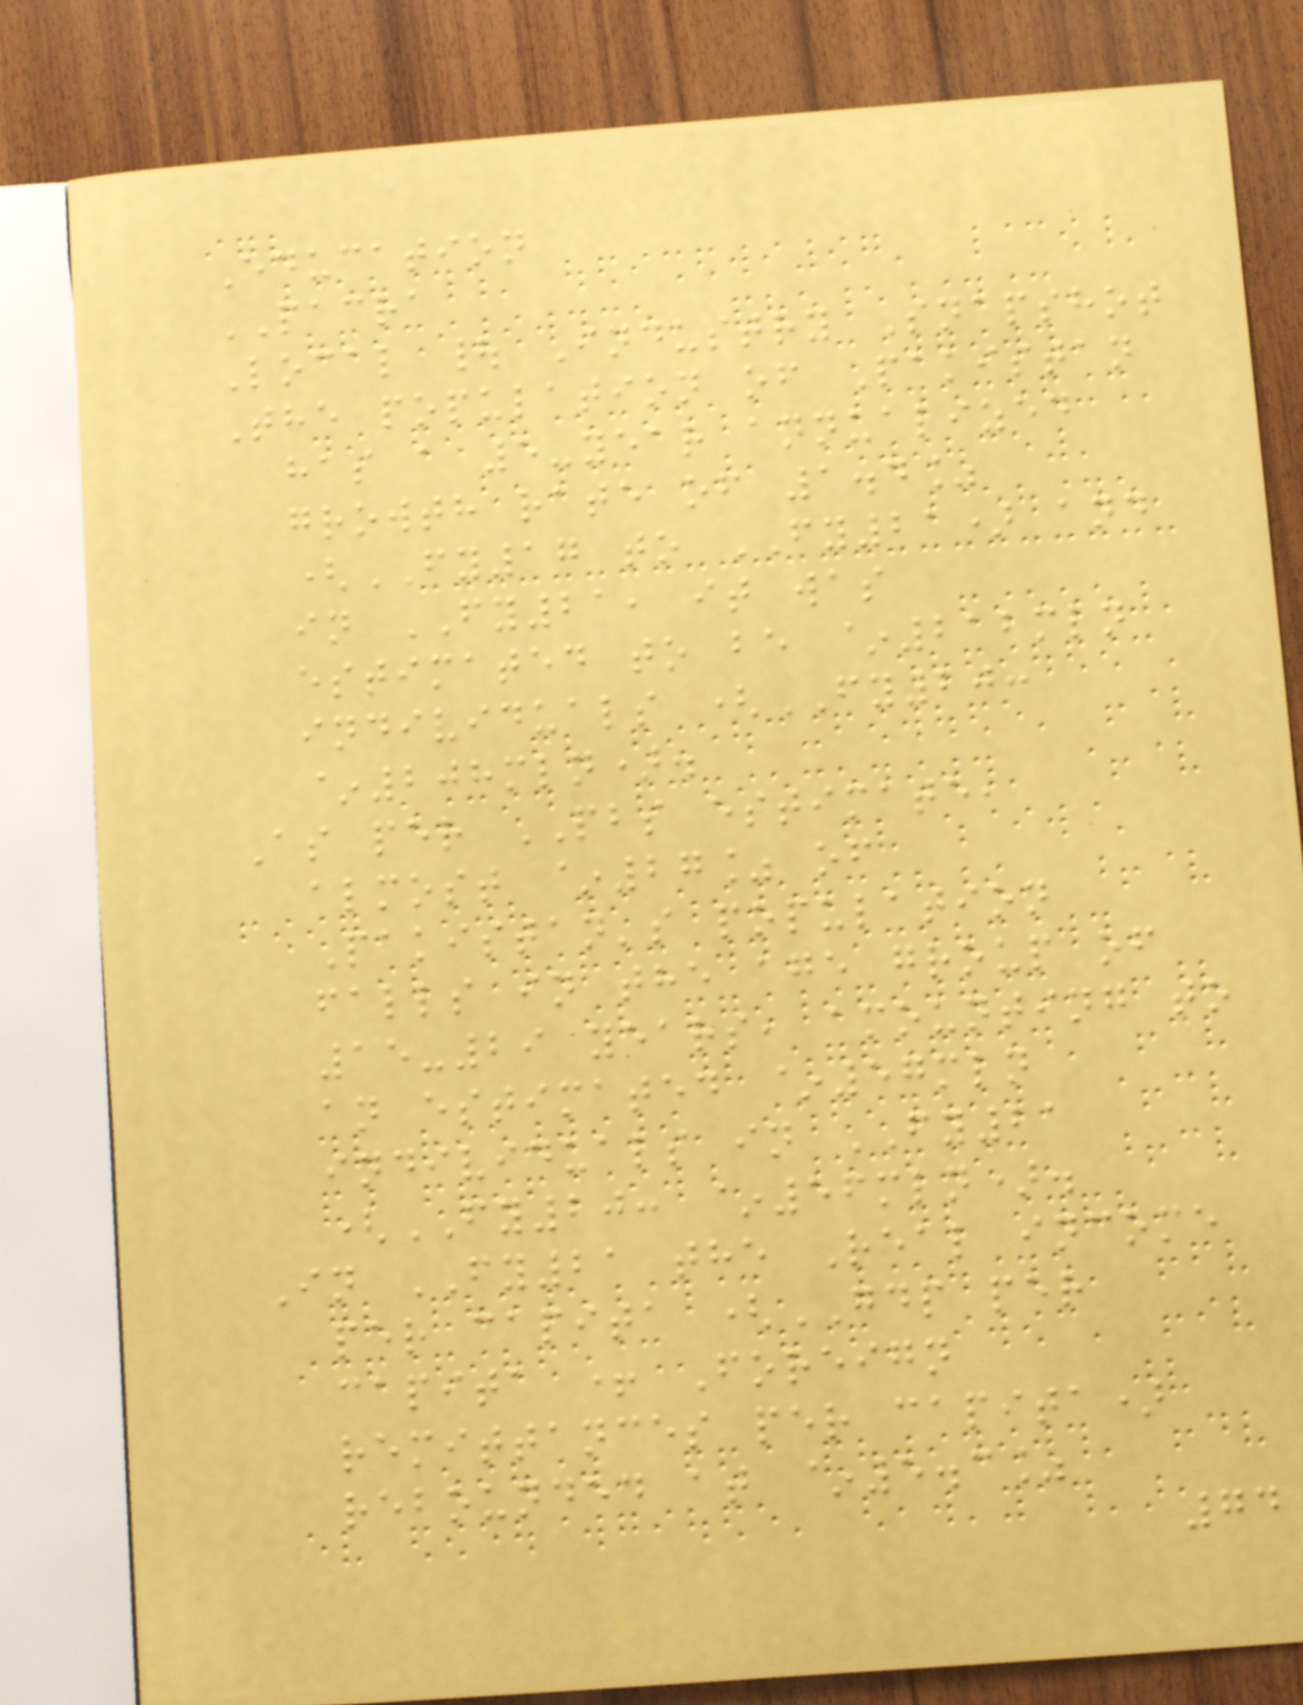Education
PACRA
Local | Industry Snapshot
The population of Pakistan
has a 5-year annualized
growth rate of 1.4%
(FY17 to FY21) and
in FY21, it was
estimated to be ~212mln
individuals (FY20:
~208mln).
As per PBS estimate,
almost ~27% of
Pakistan's population
falls in the age group of
15-29 years, amounting to
an estimated ~57mln
individuals in FY21
(FY20: ~56mln).
In FY21 the Real income
per capita (GDP per
capita + Foreign
remittances per capita)
rebounded at ~5.3%
74
